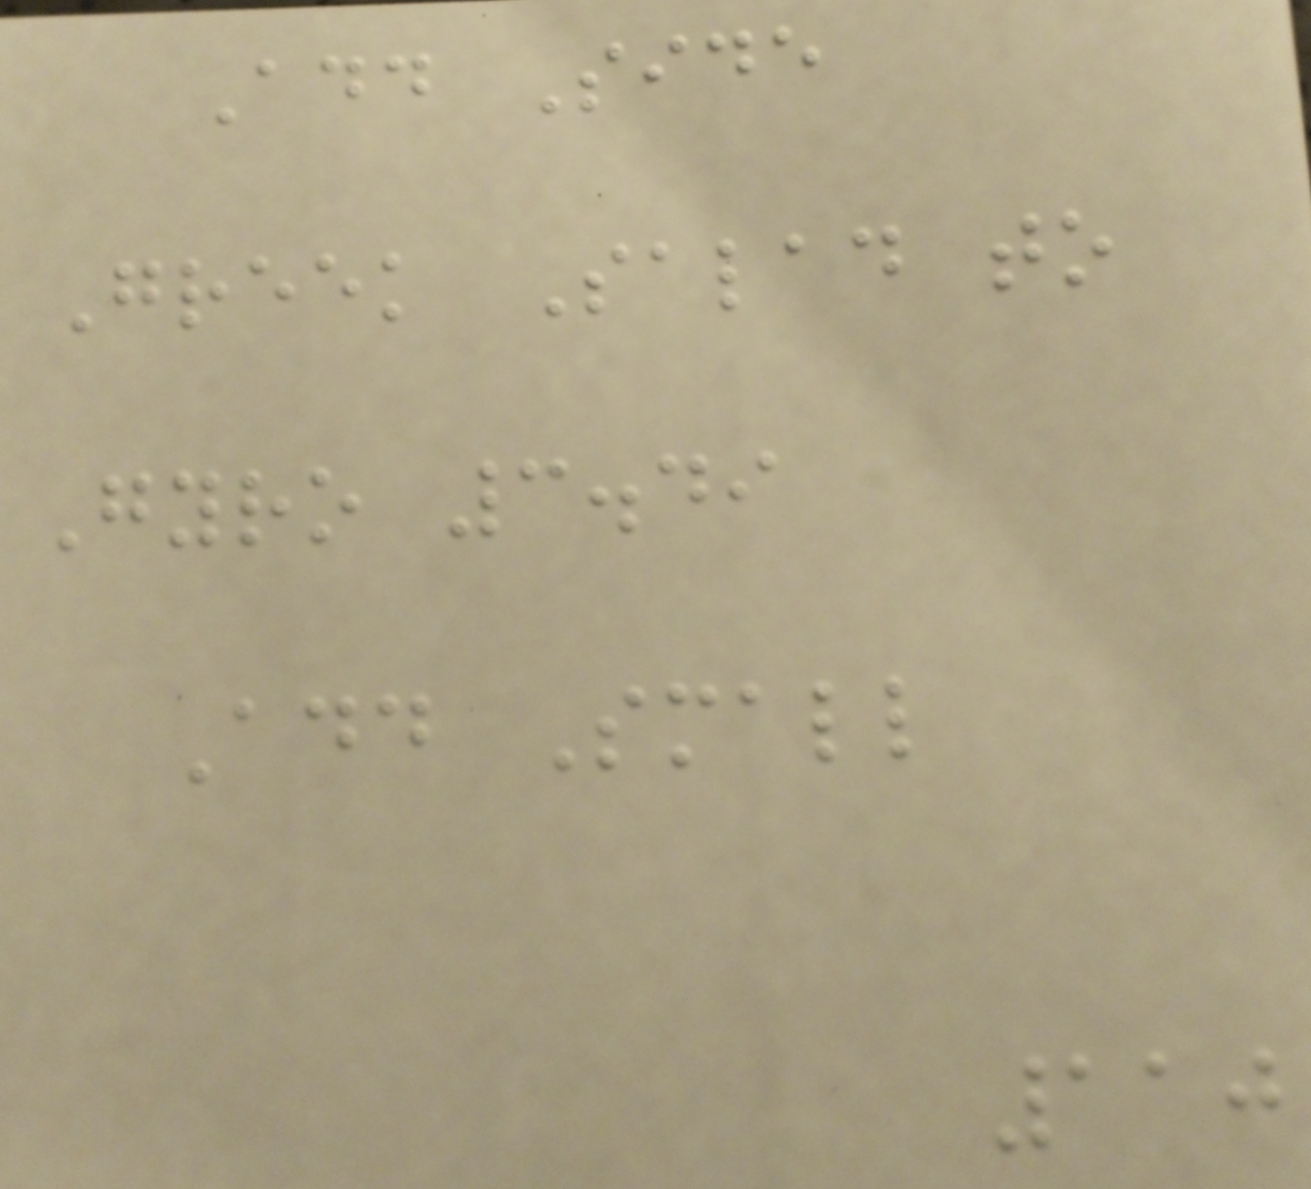Add Side
Greek Salad to
Gyro 3.49
Add Small
110
